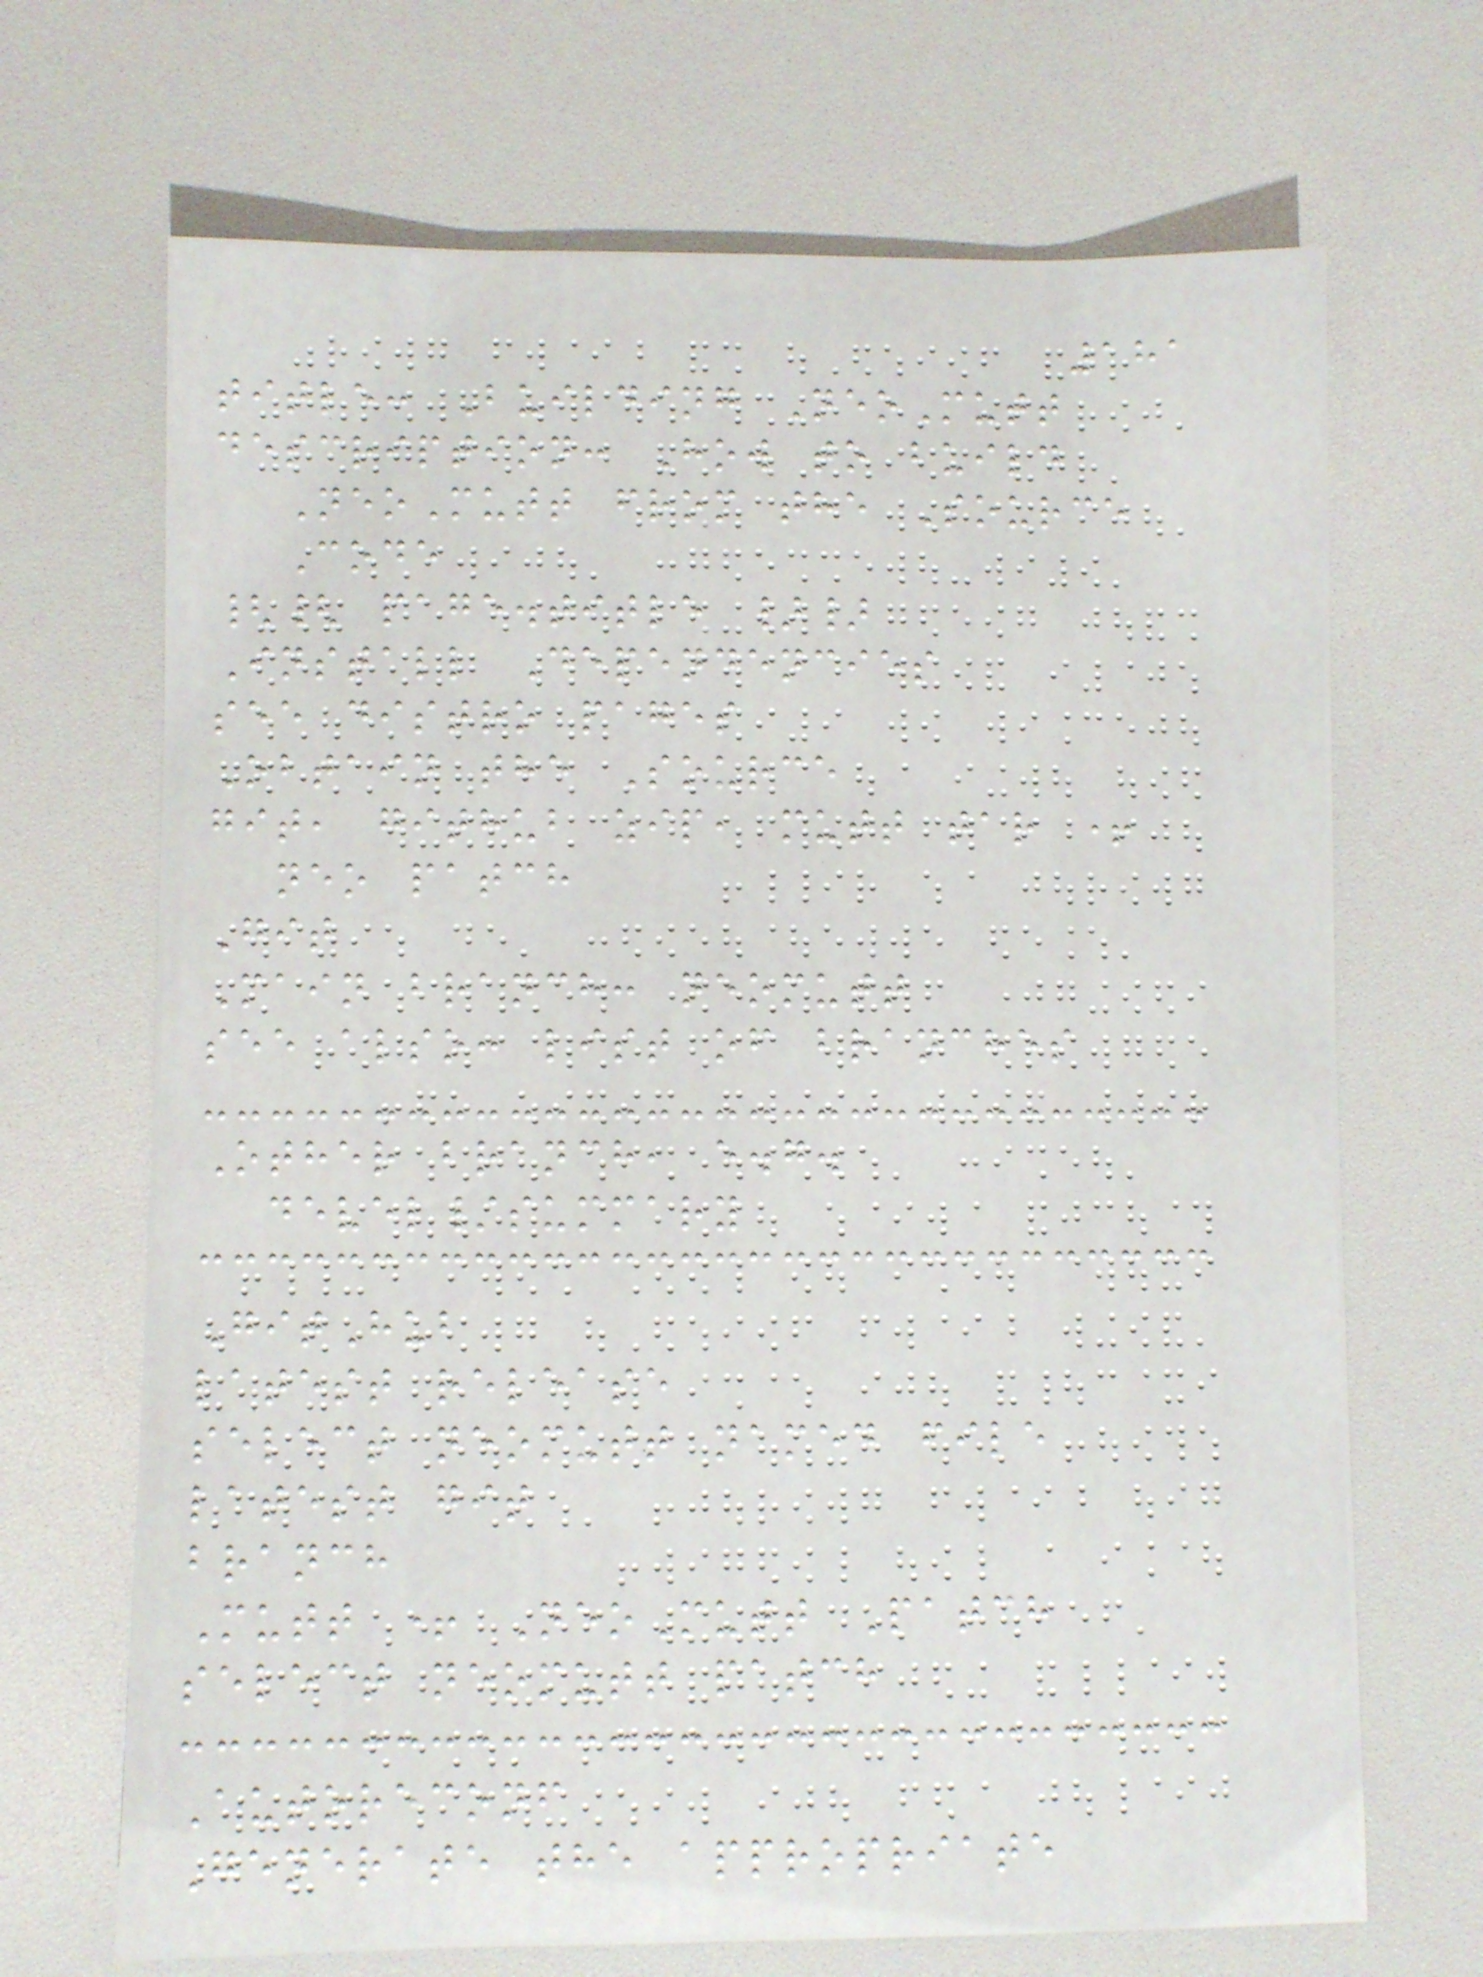181
title: Building NeoMutt
description: How to build
NeoMutt from the Source
Code
{{ page.title }}
Install Dependencies
see distro pages
Obtain the Source
git, github zip, mutt tar +
neo patch
Git
Main branch: neomutt
see also: list of branches
Other branch, e.g.
devel/summary
GitHub
latest release
select neomutt named file
latest git
branch
Mutt + NeoMutt Patch
select neomutt patch
Autoreconf
Generate the appropriate
